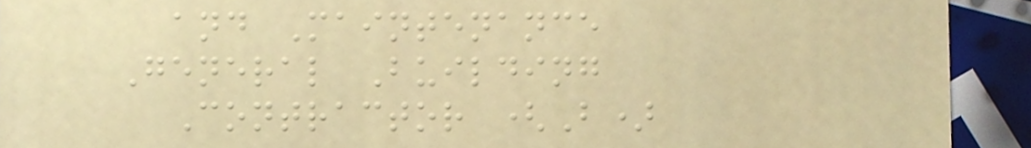and Maintenance
General Building
Contractor (B)
